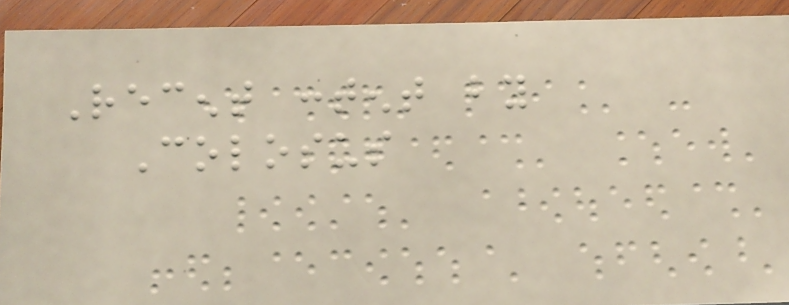Recent content by
Colosus
